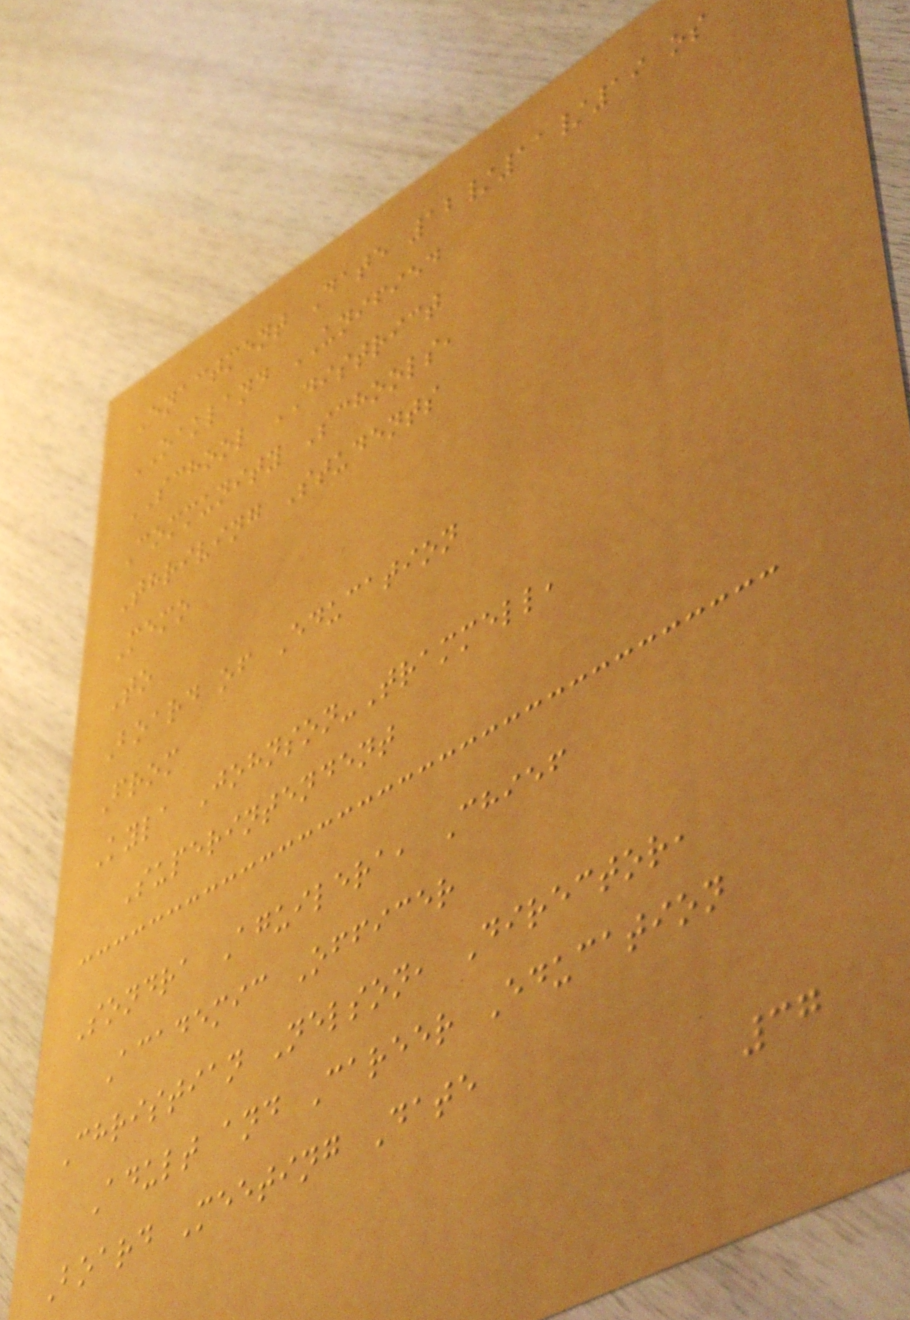Enactment Date 12/11/19 os
OAKLAND UNIFIED
SCHOOL DISTRICT
Community Schools,
Thriving Students
Memo
To
Board of Education
From
Kyla Johnson-Trammell,
Superintendent
Sondra Aguilera, Chief
Academic Officer
Christian Nelson, Director,
Adult and Career Education
Board Meeting Date
37
